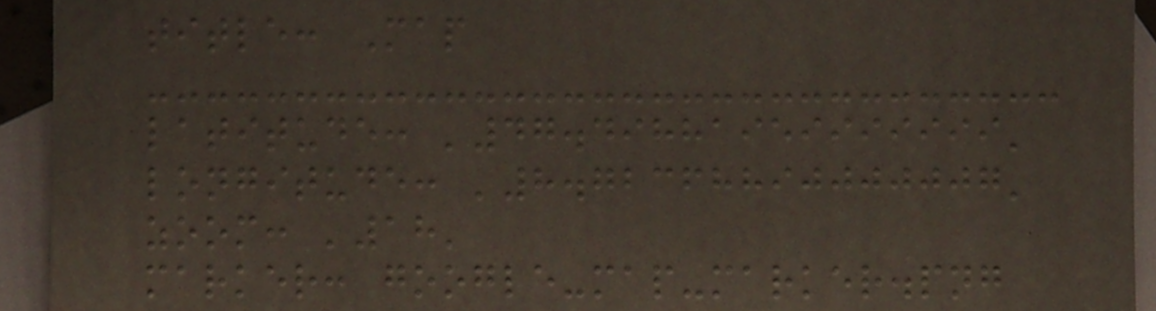title: Map
latitude: '47.49881959999999'
longitude: '8.72368890000007'
zoom: '18'
marker: google-map-marker.png
